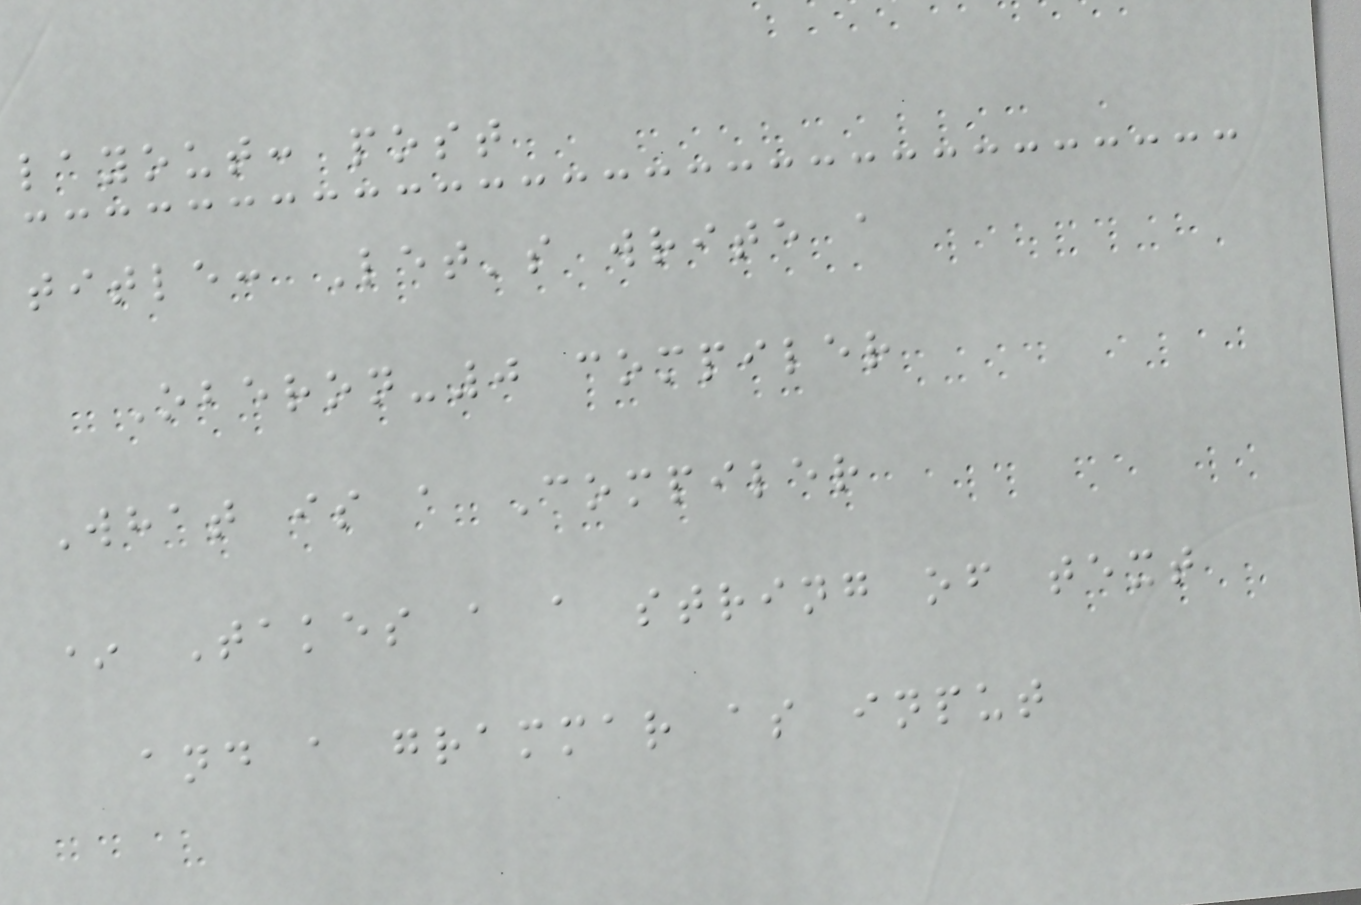layout: post
title: Let's write a
Oberon-0 compiler
What is a Compiler
* Takes a a string of text
and a grammar as input
